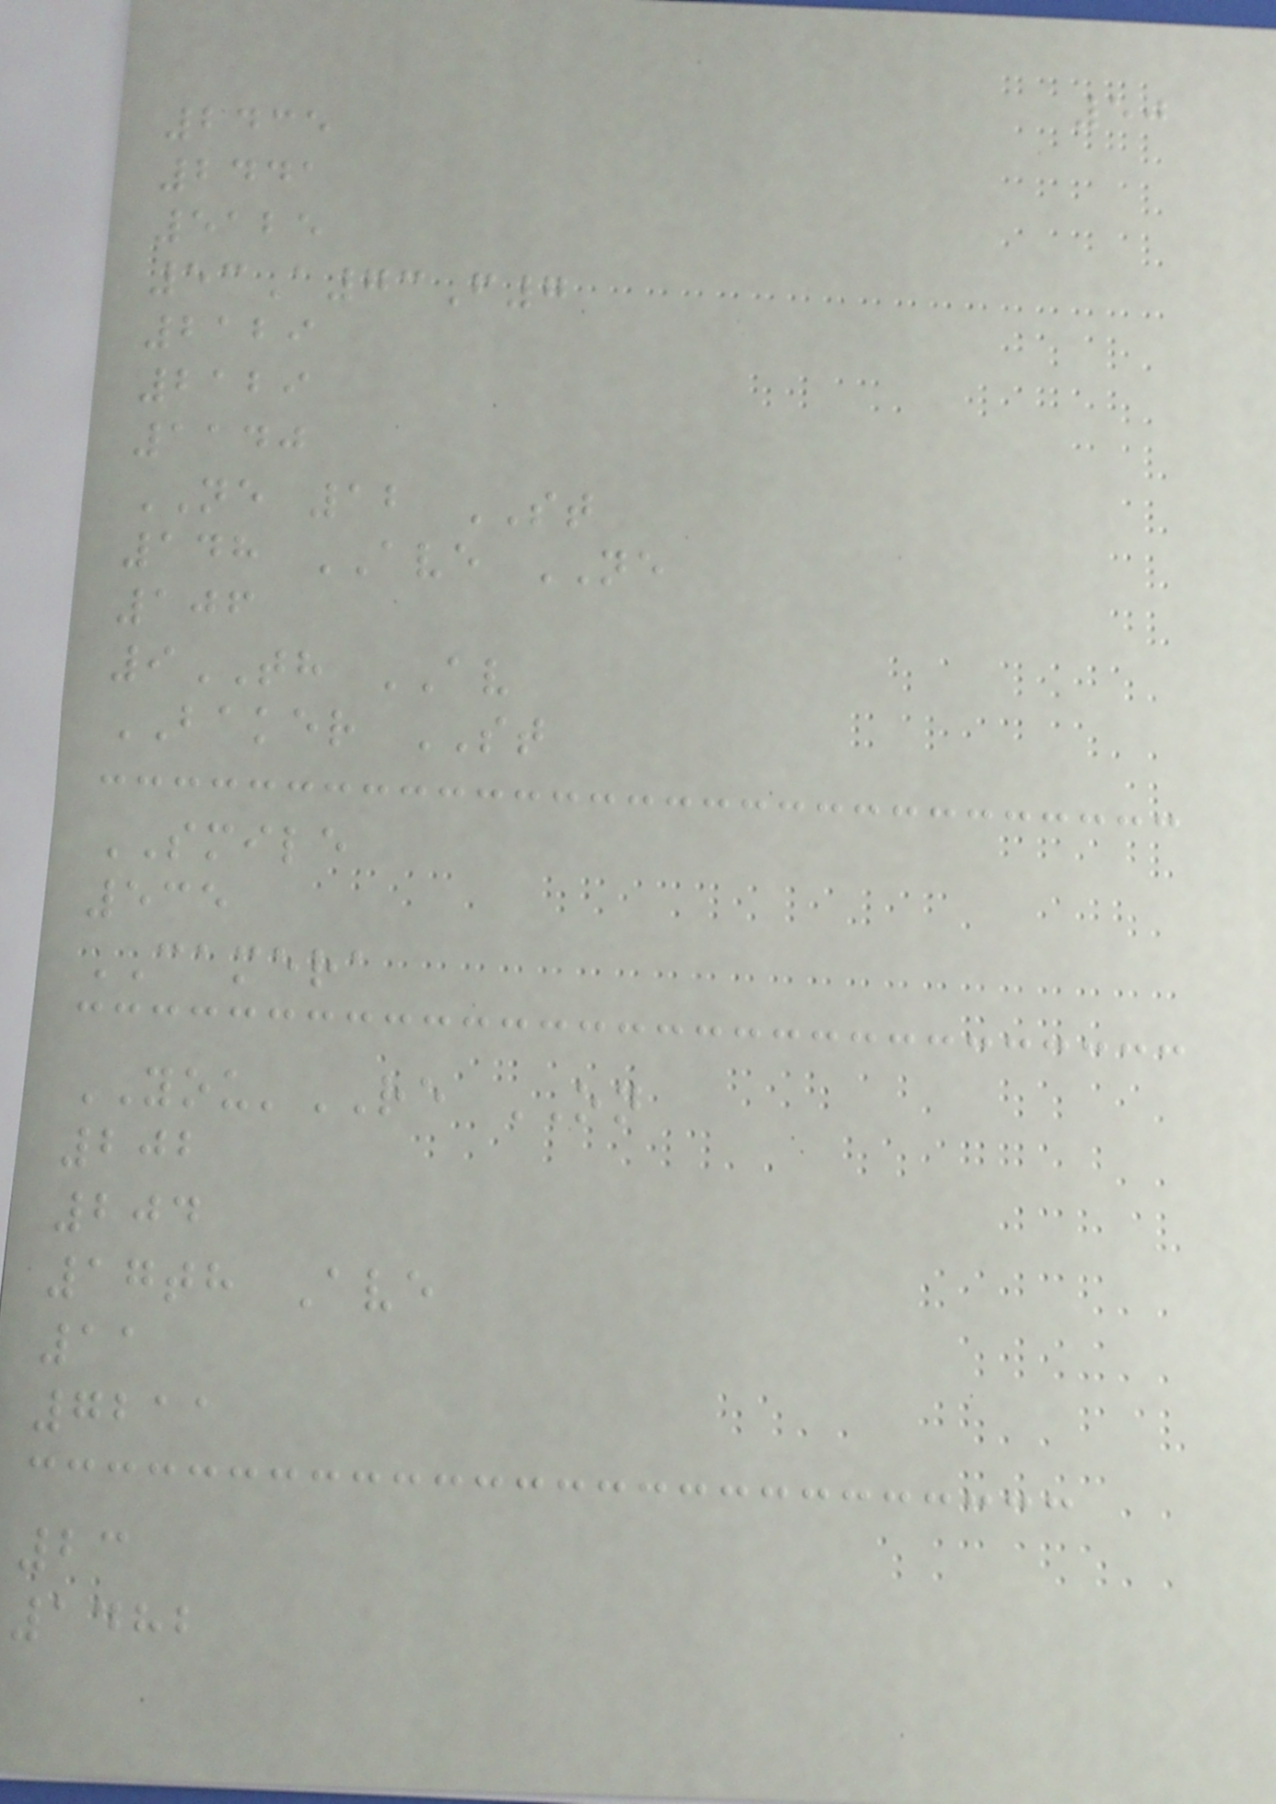50
2435
2441
5125
53A73F7
2129
2129
1140
NE 12 ST
148 AVE NE
106
9TH AV
BAKER ST
SMILE
535
CAMERA
YOU'RE ON
202
204
17th Ave
11
7211
23
1482
